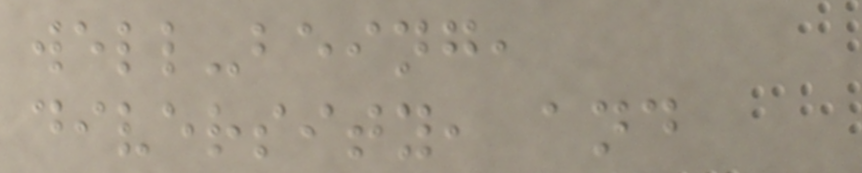well-being,
diversity, and
